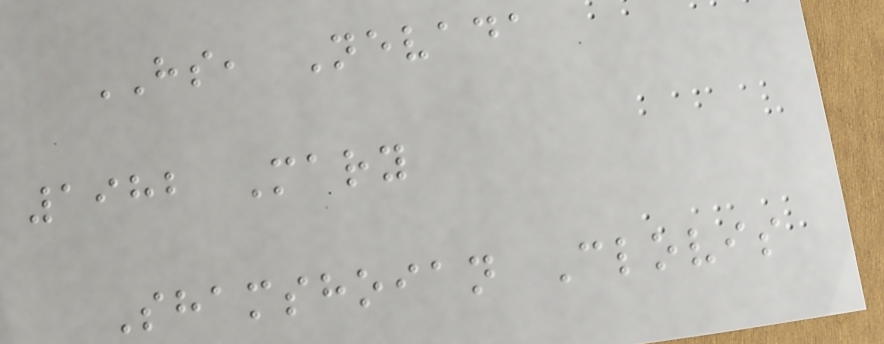HS, Nevada
1982 Mary
Shamshoian Clovis
